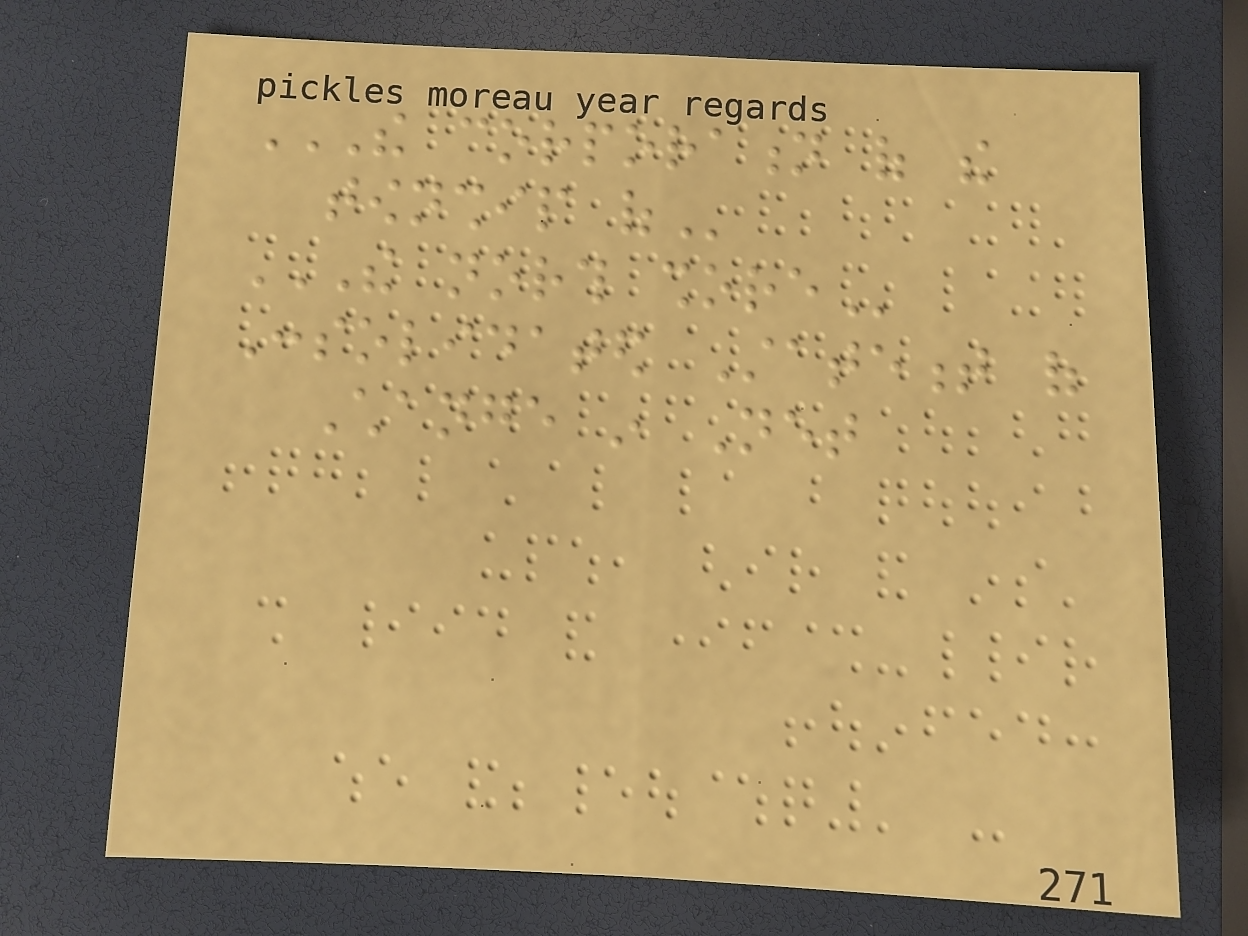THE CORPORATION OF THE
TOWNSHIP OF
THE NORTH SHORE
Consolidated Statement of
Change in Net
